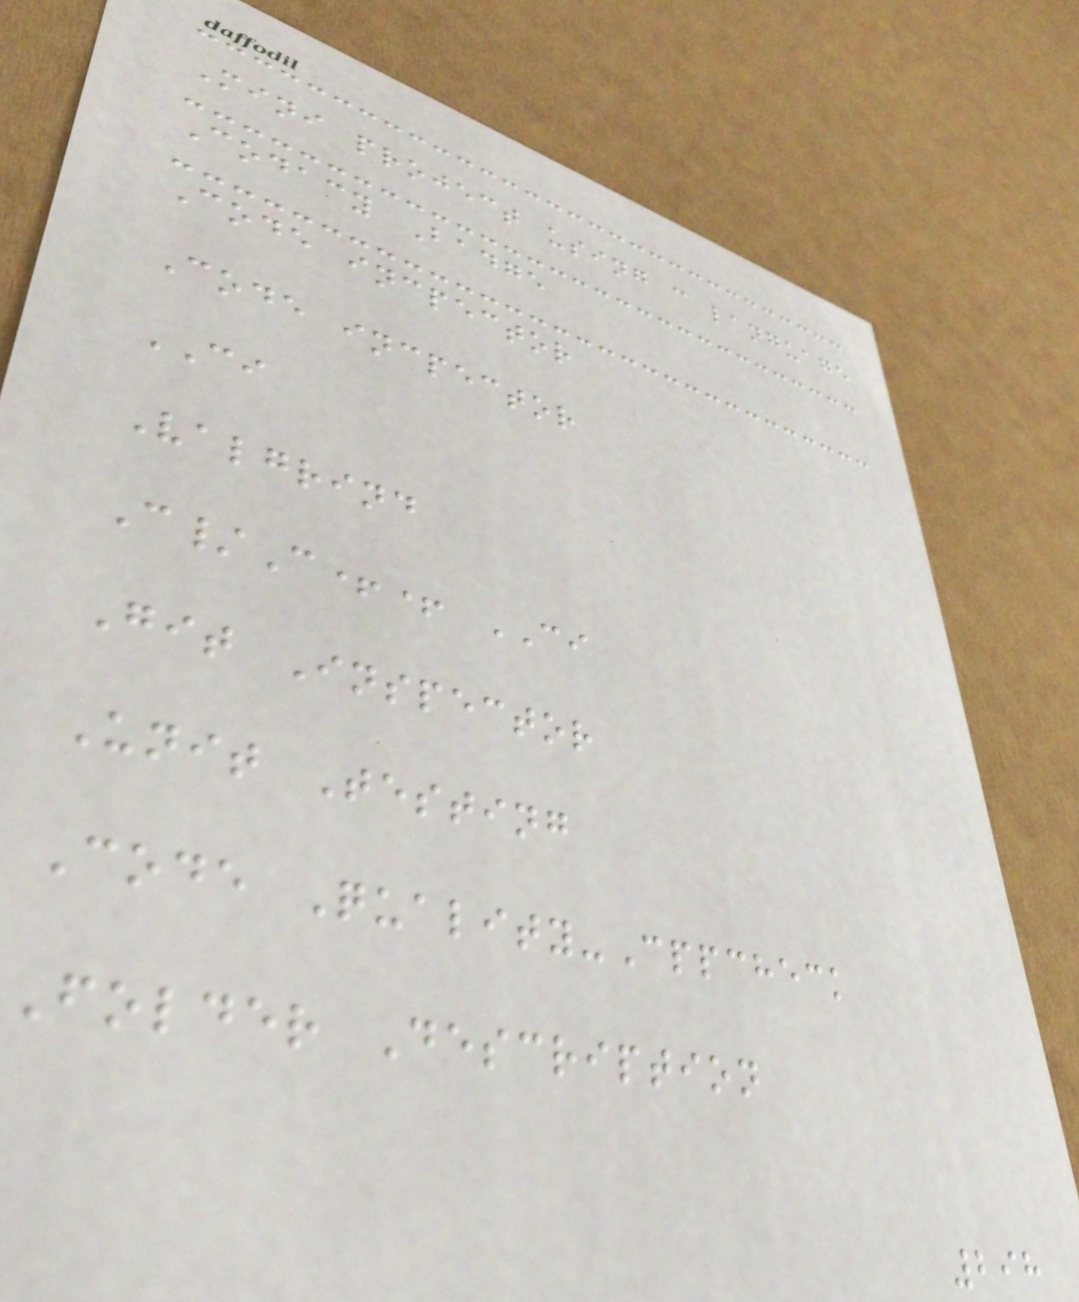Mini project using c language
Codacy Badge
Code incpector
Code incpector
CI
Valgrind
C/C++ CI
Git Inspector
Unit Testing
Code Quality-Cppcheck
Folder Description
298
